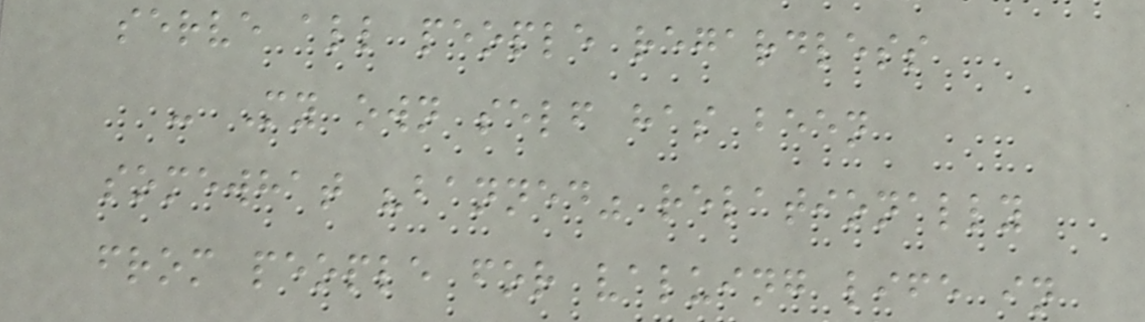serve all people regardless
- My own self has been
somewhat "banned" relationally
from people for valuing life in
